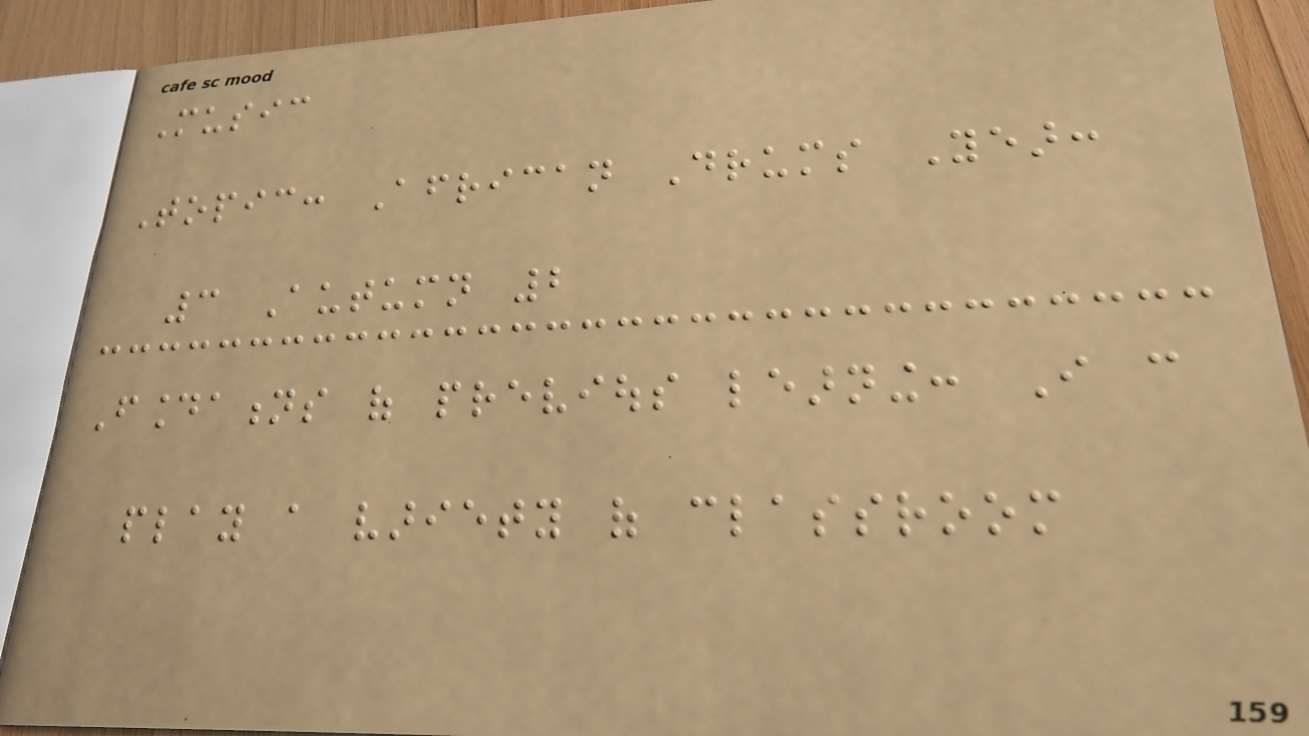Music
Topic: African Drums Year:
3 Autumn 2
Foundations of previous learning: I can
play a variety of classroom
